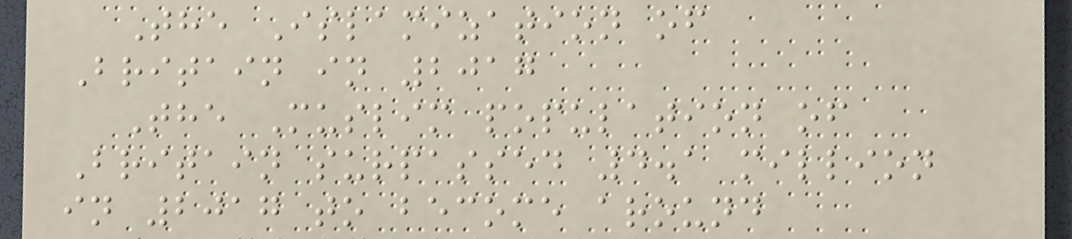The Islamization of
Britain in 2017
The Muslim population of
Britain surpassed 4.1 million
in 2017 to become around
